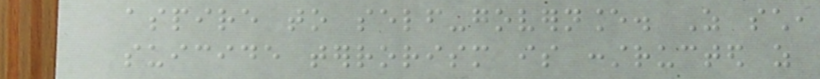aspire to self-governance. As such,
suicide terrorism is constructed as
